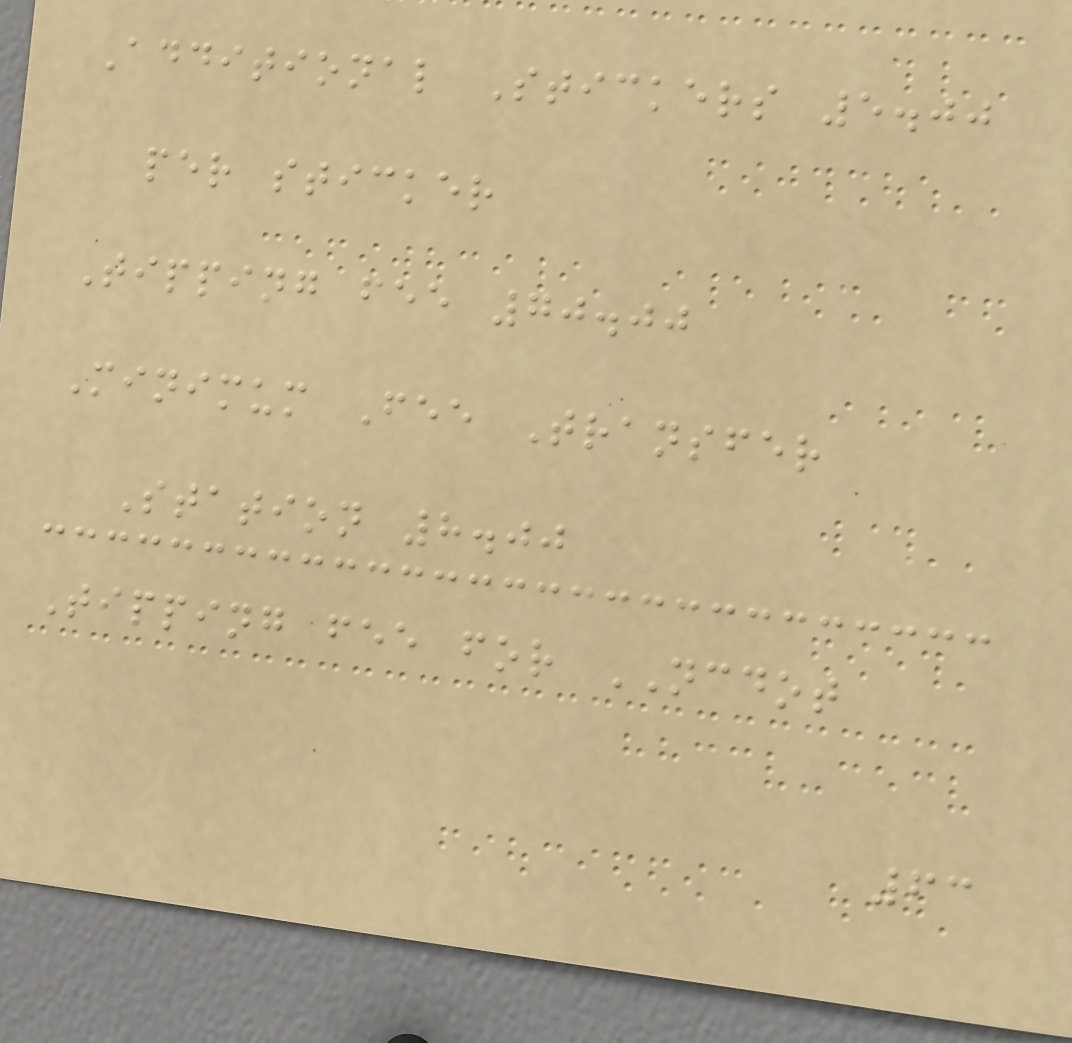Additional Stickers 5.00
per sticker
Tipping fee 70.00
Minimum Fee Transfer
Station 8.00
Tipping fee for NCDOT
63
